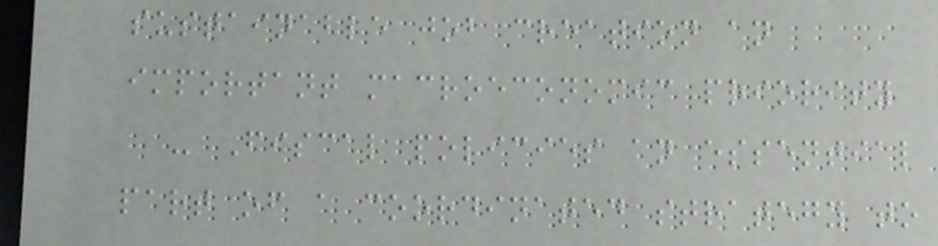sustainable job creation an
important macroeconomic priority
- Fiscal policies an essential
part of a coordinated strategy to
